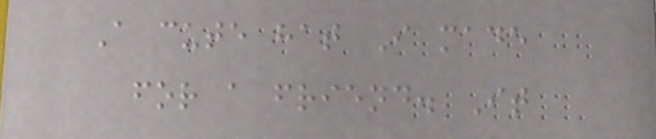A cute hat I made
for a friend. It
